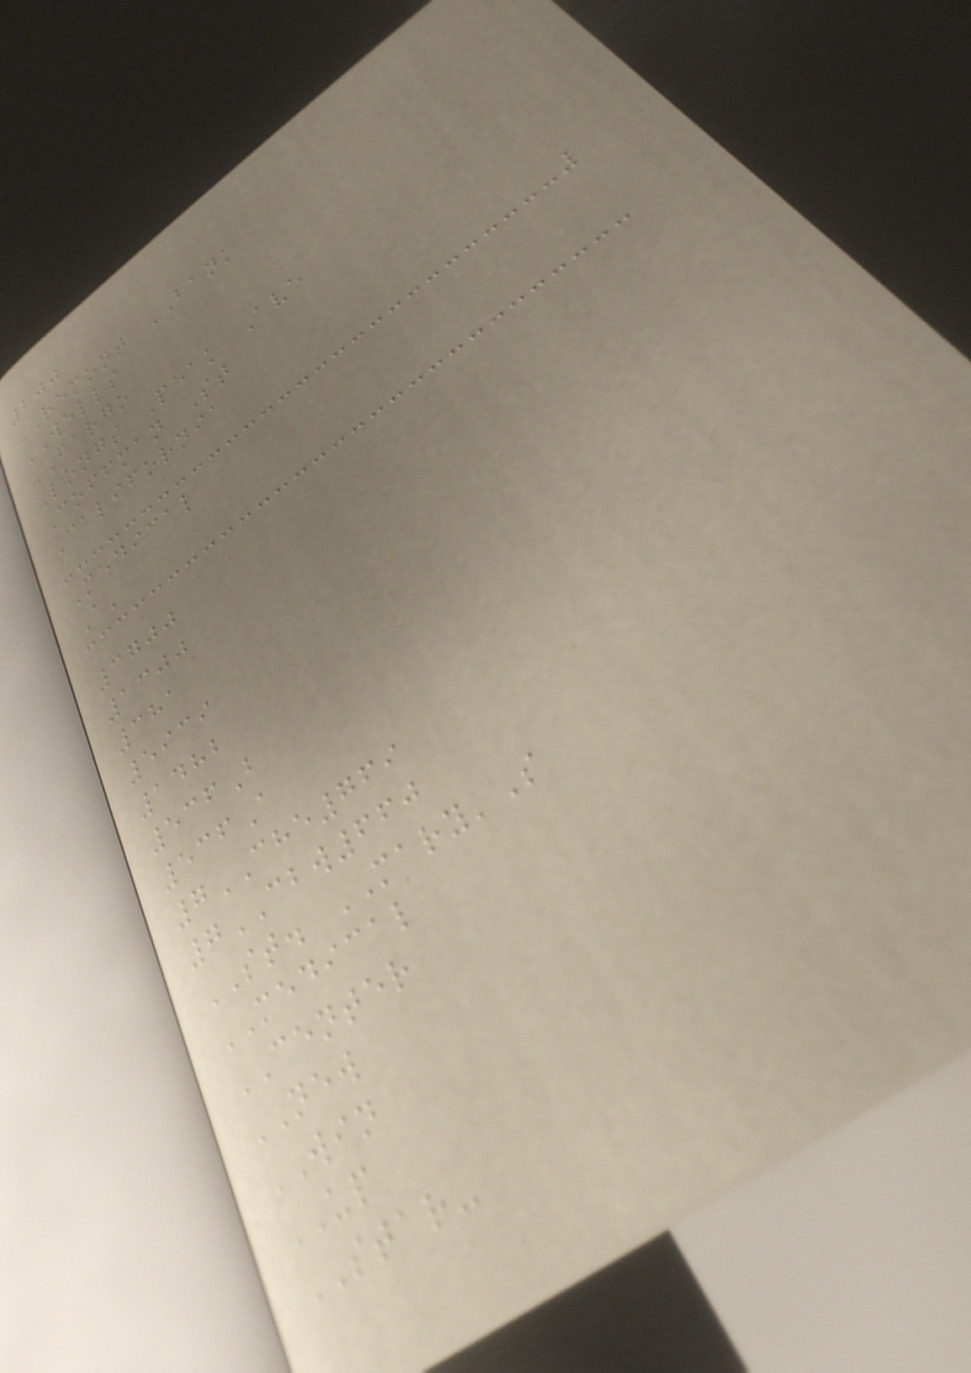200
REMONT BANK
WELLS
FARGO
Longs Peak Ave
Coffman St
California
Medical
A'
3700
1300
381
5939
1482
536B
536A
7CHE769
7CBW660
ST. MARY'S
MEDICAL
CENTER
NEW
WIN
UP
STAR-
